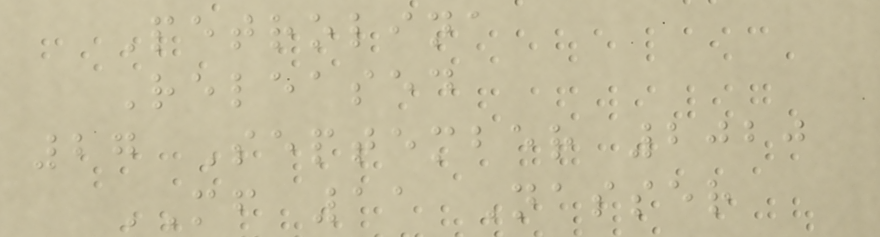Petrolina
Released
27 September 2020
MF 11 Nasser
